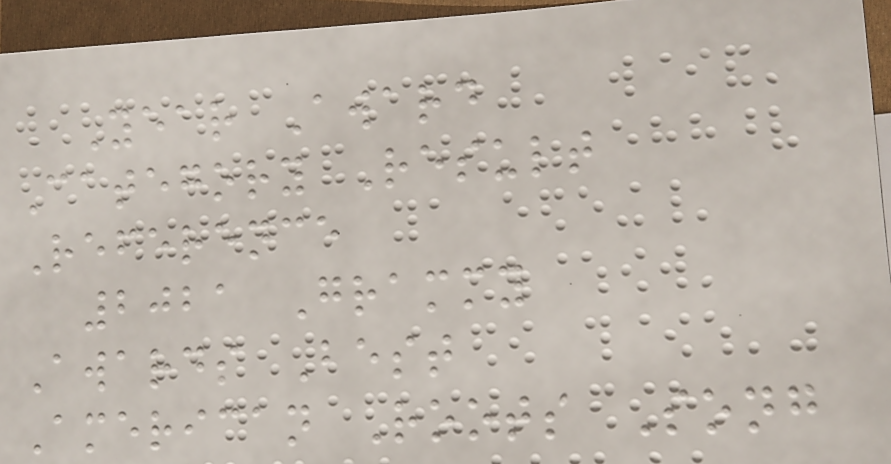Year Award
Category Result
Reference
2021 Grammy
Awards Best
American Roots Song
